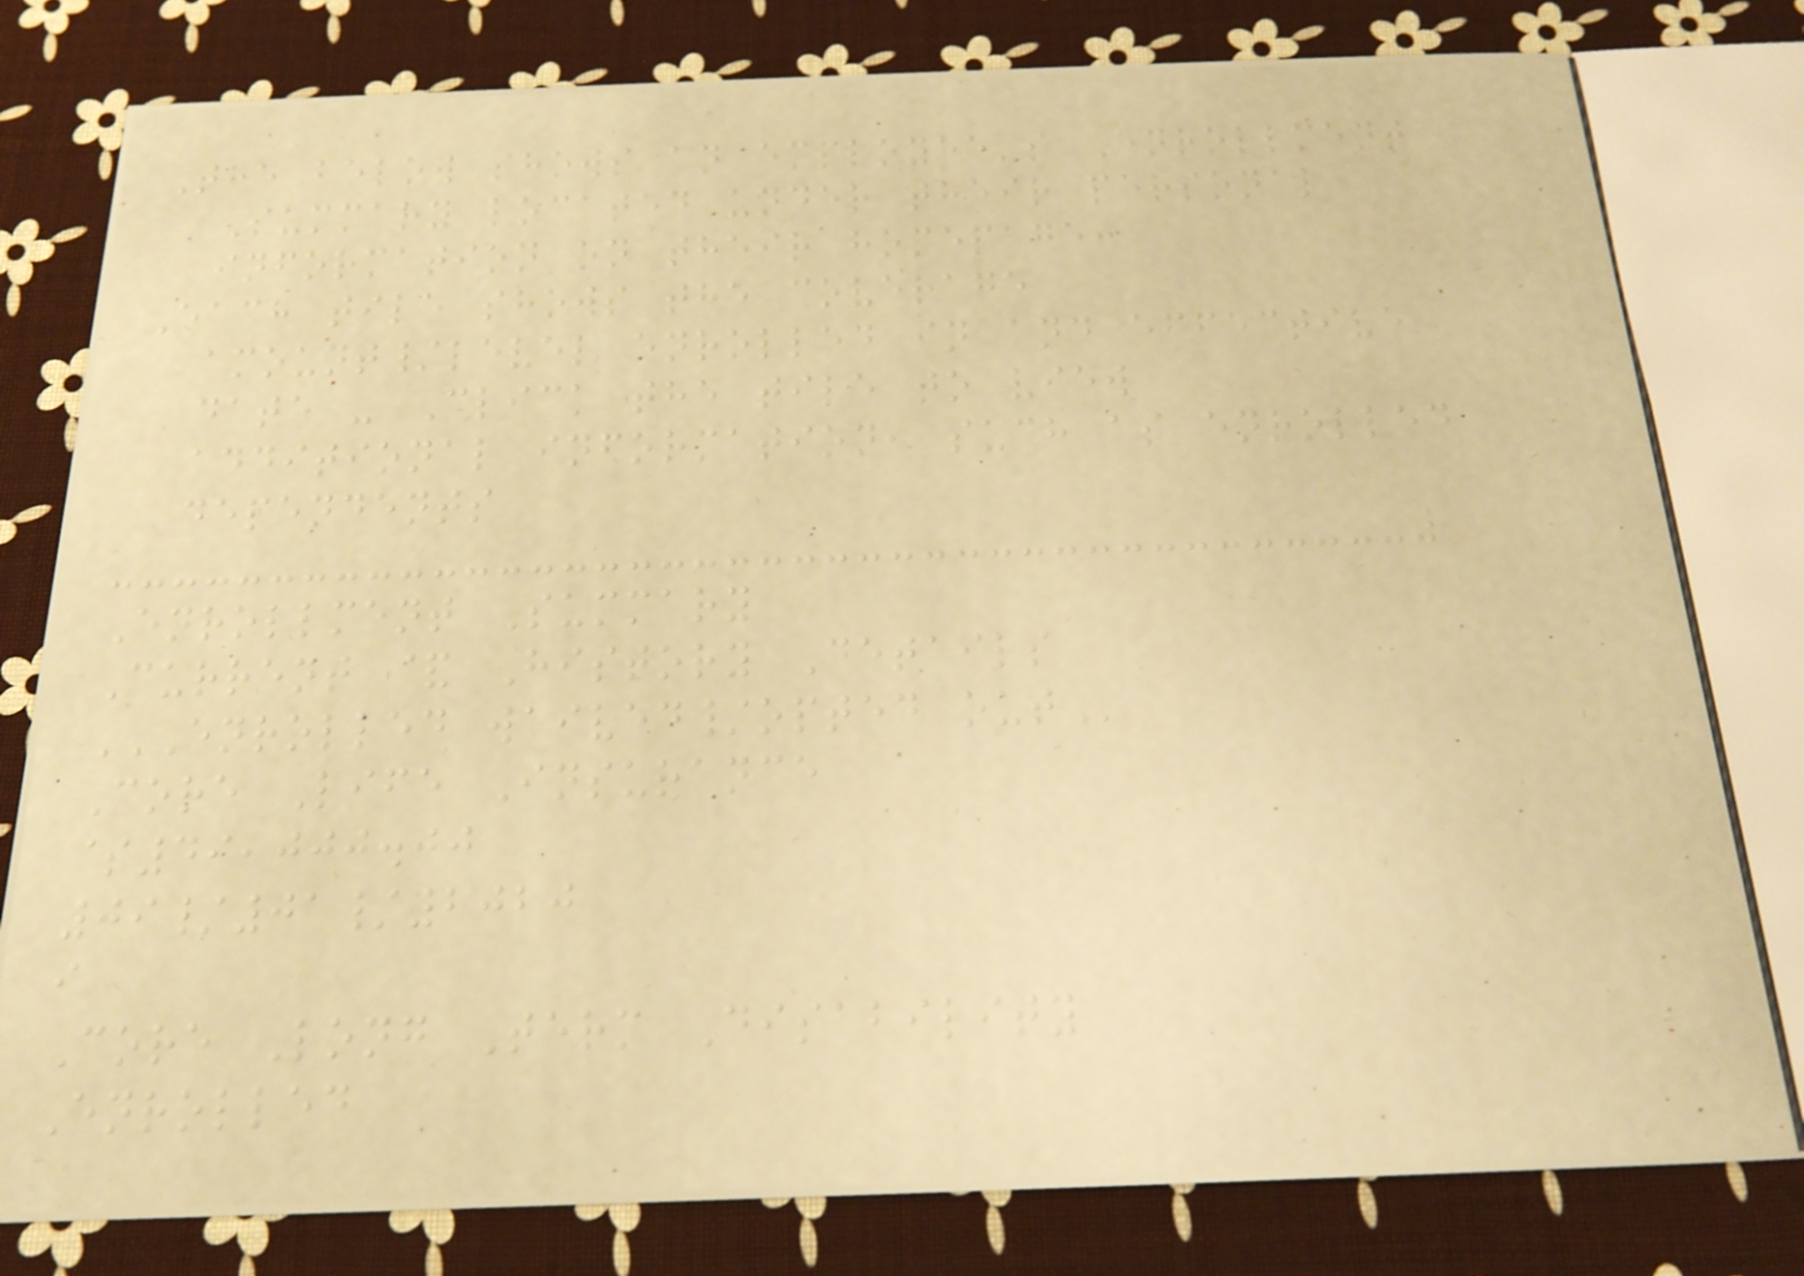The below shows an employee's Enrollment
Summary located under their personal
information on their homepage:
Each tile shows the coverage
amount/level enrolled in and effective
date - Click the tile to view
additional information, such as enrolled
dependents
Enrollment Summary
Current & History Details
ENROLLED WAIVED/OPTED OUT
Core Life Insurance
$49,000.00
09/01/2020
i
Core Long Term Disability
Enrolled
